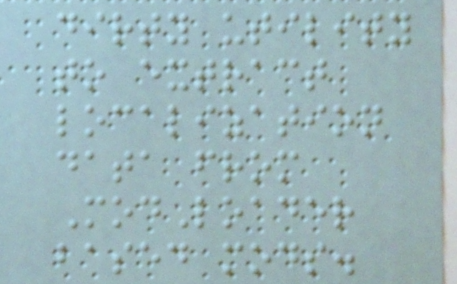dirty utility
to extract
localization
data from
ModLoader
based mods.
